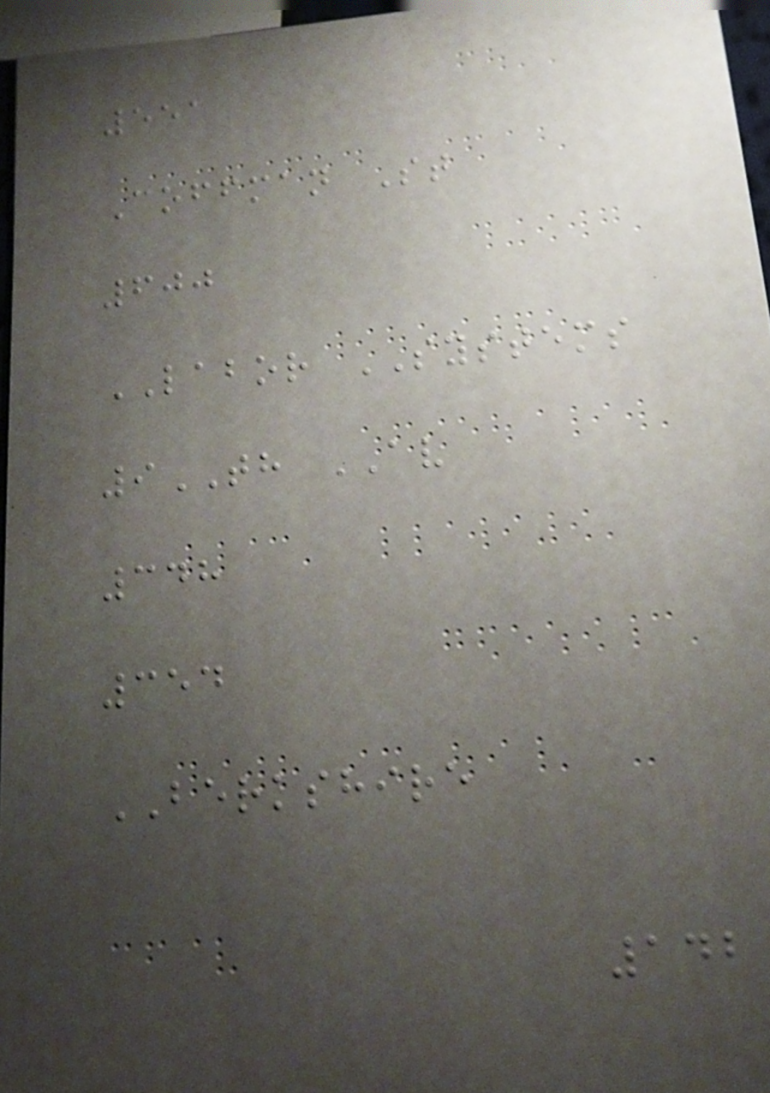551
Coffman St
600
LABOR SYSTEMS
9TH AV
348
354
BERKSHIRE
142
